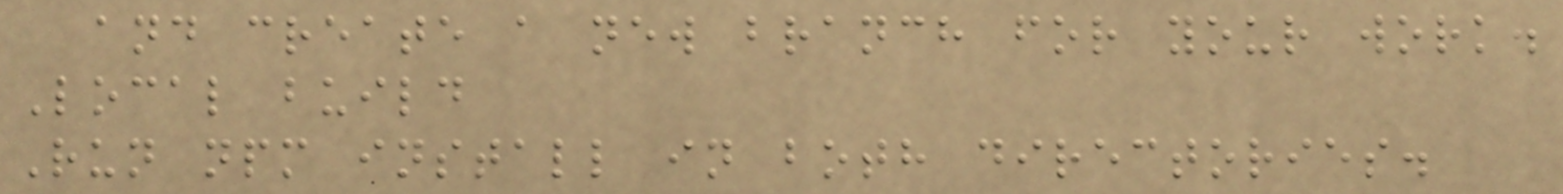and create a new branch for your work.
Local build
Run npm install in both directories.
